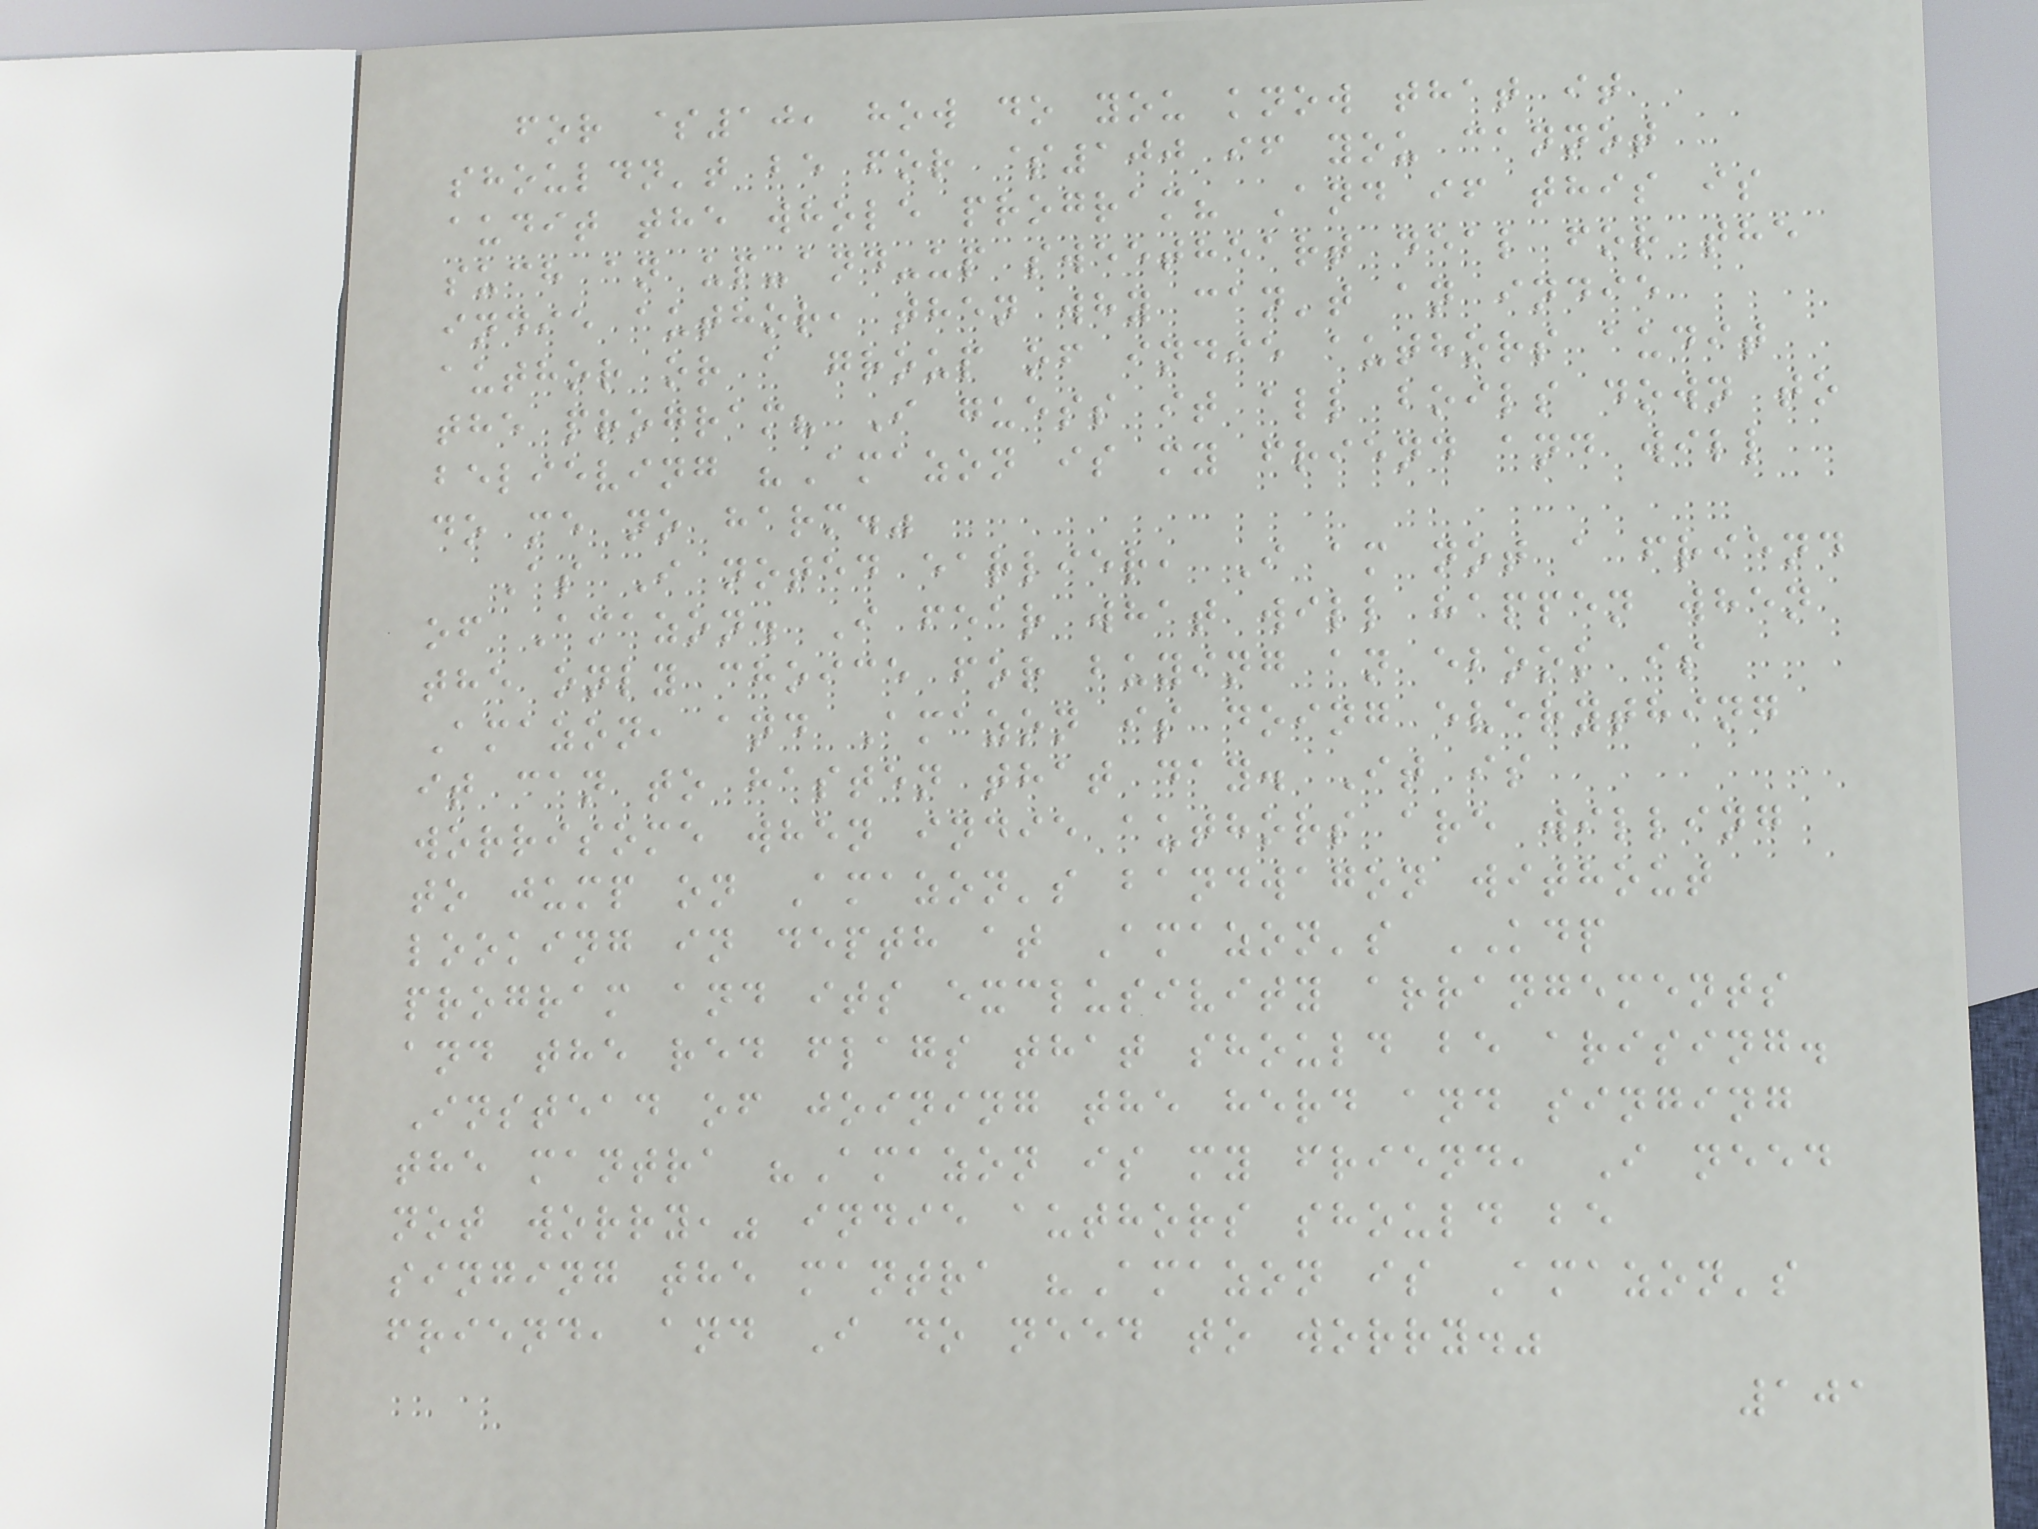for $10, how do you know that it
shouldn't be for $100 if you cannot
audit the whole program? And if this is
such an up-and-up sweetheart deal for the
indie author, then why can't an indie
author or a group of indie authors audit
the program? I guess it all boils down to
believing "Amazon is my friend and will
do me no harm."
As I noted earlier, I am not a friend
of Amazon. I fear what will happen when
the only choice for buying an ebook is
Amazon, and Amazon is doing everything
it can to hasten that day. It is
worrisome when indie authors are willing
to jump on Amazon's bandwagon without
looking in depth at Amazon's KDP
program and its exclusivity arrangements
and the red flags that should be arising.
Instead of joining the herd and singing
the mantra "Amazon is my friend, I need
not worry," indie authors should be
singing the mantra "Amazon is Amazon's
friend, and I do need to worry."
101
